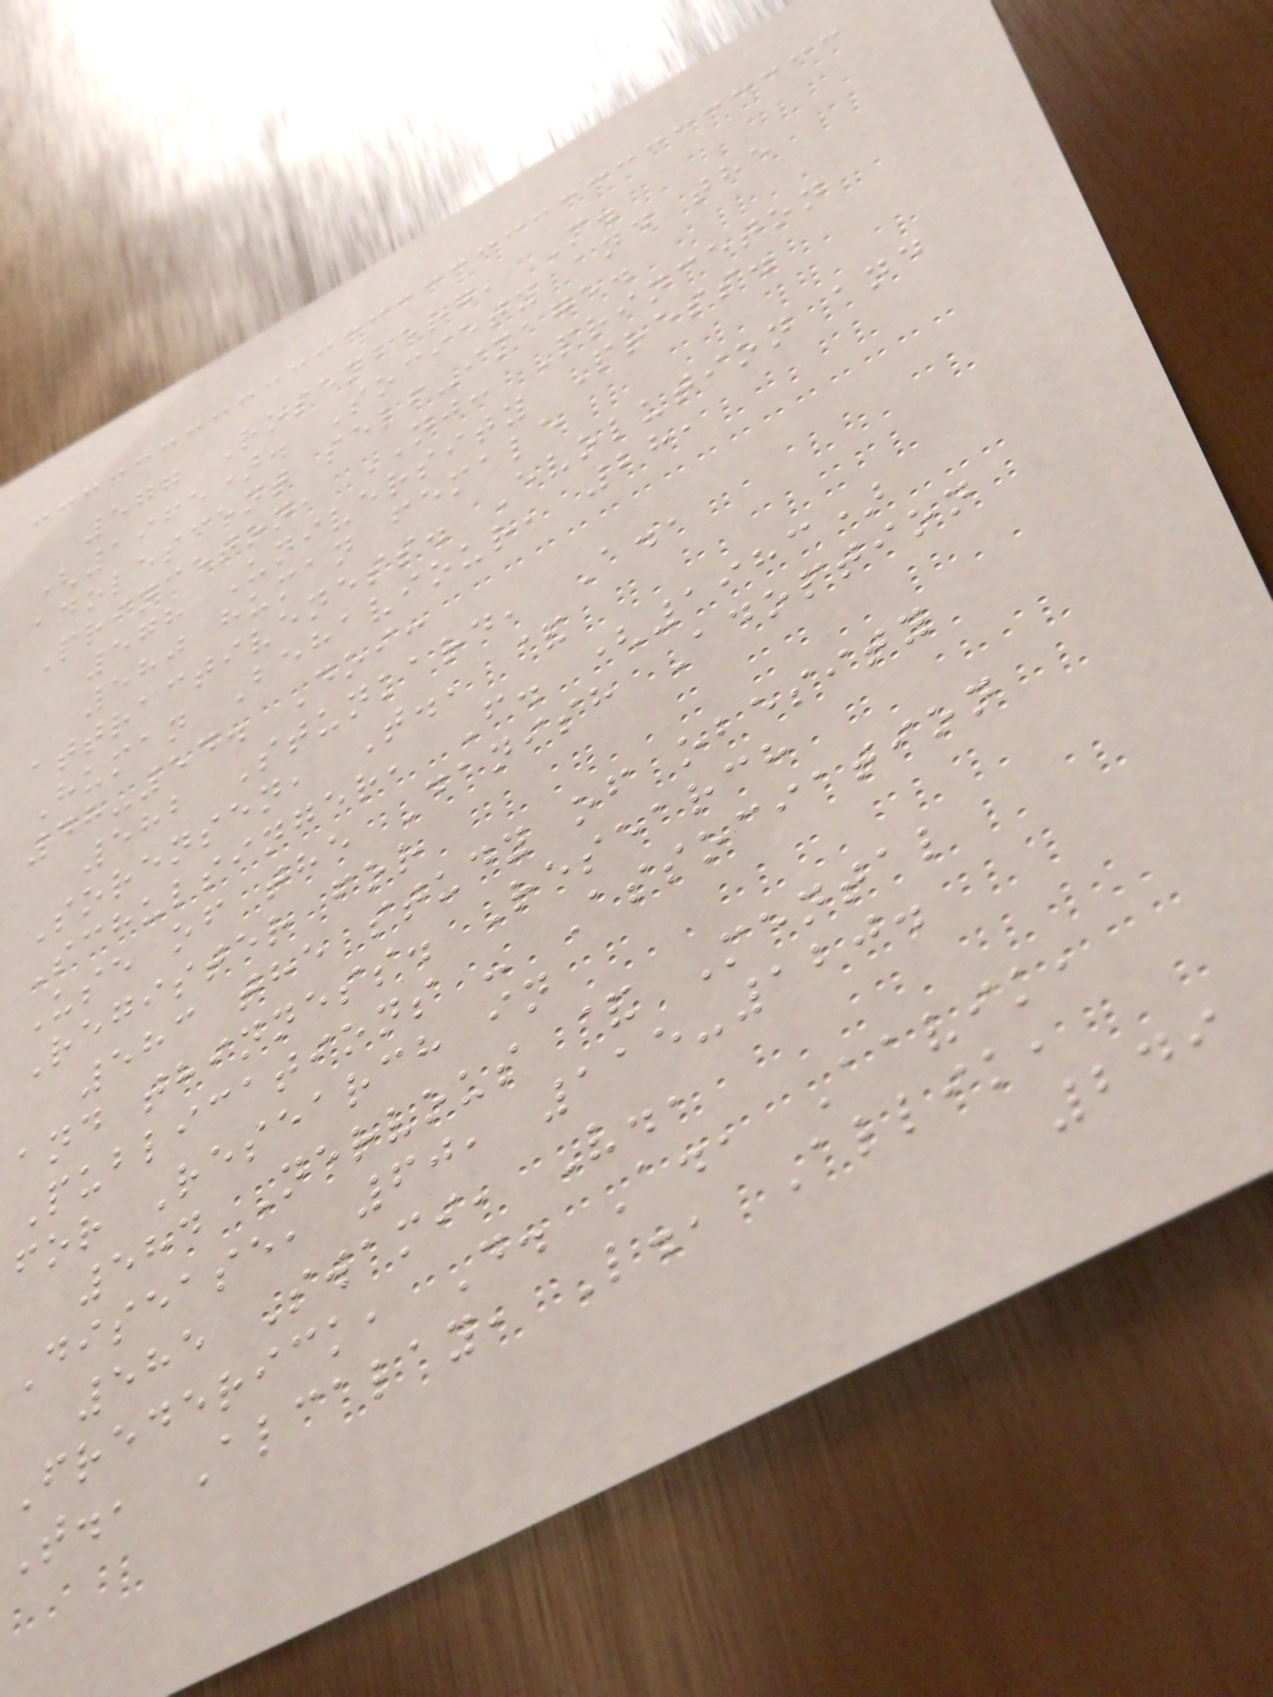577 Rosenberg, M.
(1965). Society and the
adolescent self-image.
Princeton, NJ: Princeton
578 University Press.
580 human female
attractiveness. Evolution and
Human Behaviour, 28,
48-54. Doi:
582 Stunkard, A.,
Sorensen, T., &
Schulsinger, F. (1983)
Use of the Danish Adoption
Register for
583 the study of obesity
and thinness. Research
Publications - Association
for Research in
584 Nervous & Mental
Disease, 60, 115-120.
585 Swami, V.,
Frederick, D. A., Aavik,
T., Alcalay, L., Allik,
249
